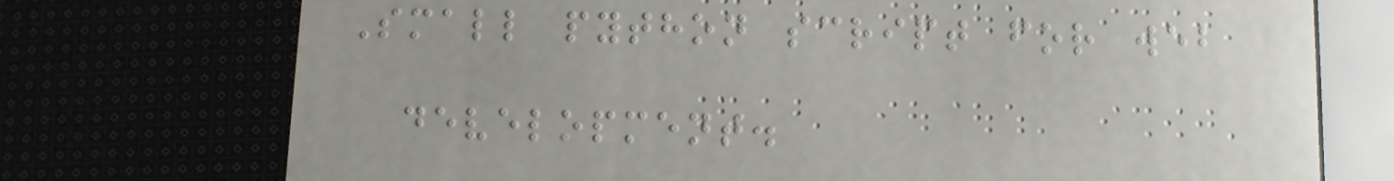Small python script for web
development.
